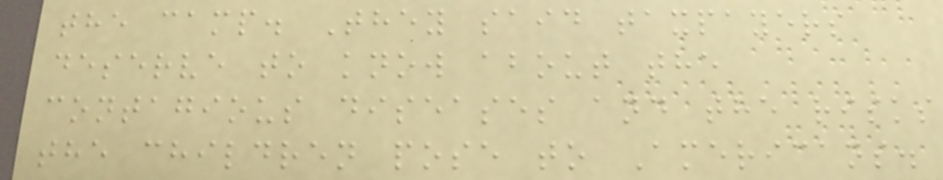the camp. They said taxpayers
deserve to know about the
contagious diseases and the risks
the children pose to Americans.
